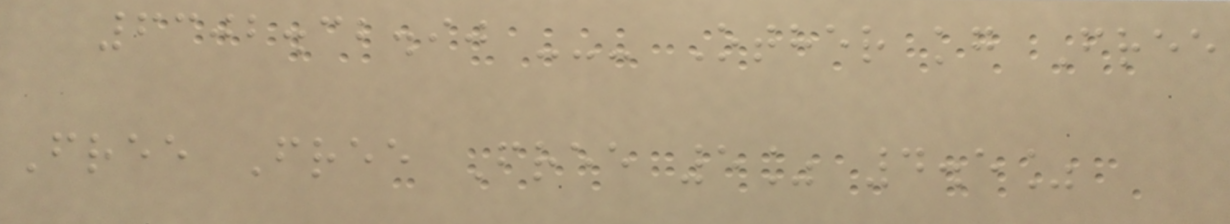6302.32.90 --- Other kg Free
Free Free Free 5% 4.5%
